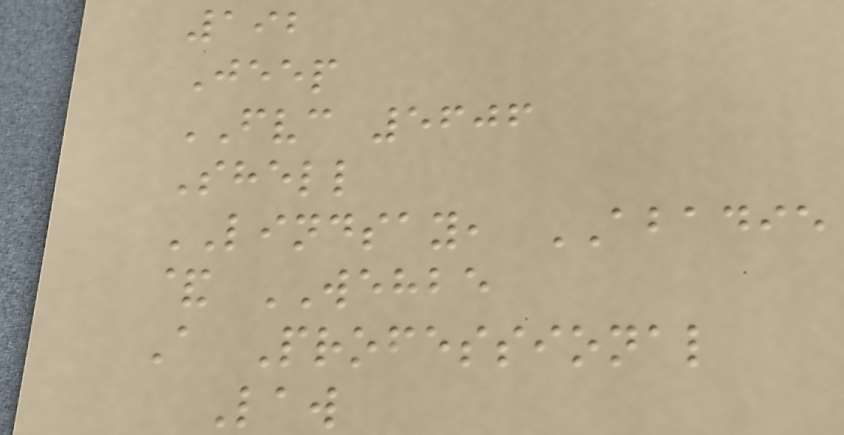192
Jeep
FVC 5606
Shell
LINDSAY, ABADIE
& WEHBE
A Professional
Law
